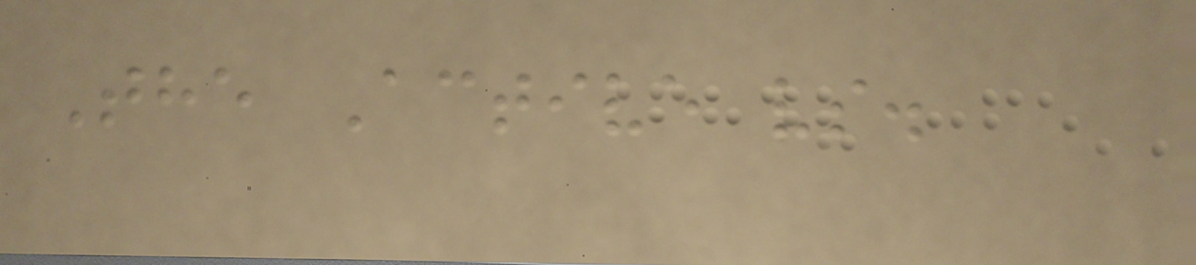The Active vs.
